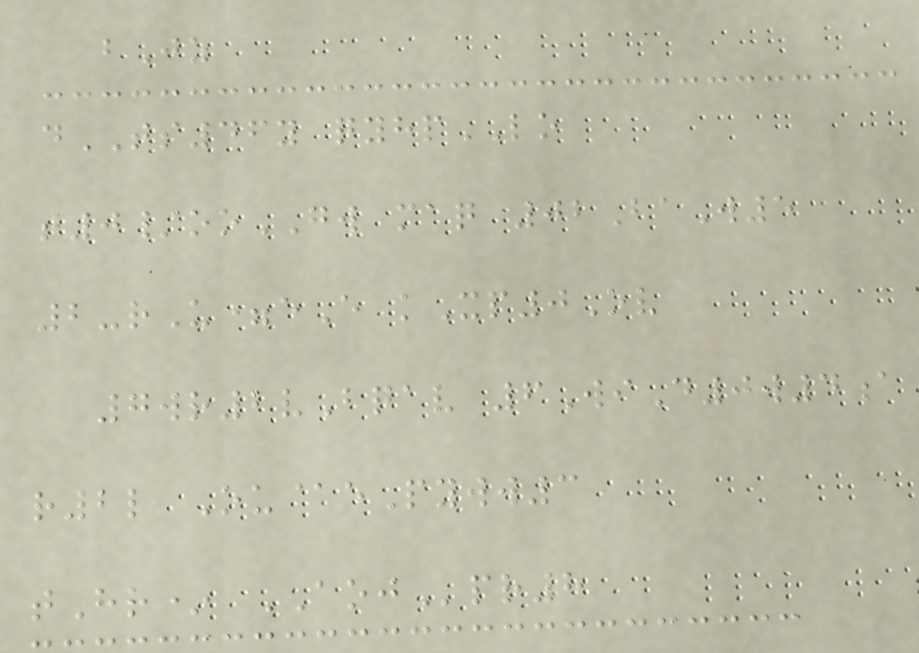bJz
dTS46y qyhpLO
t0/ooGW maq 02BaW5
2-rU=eE kXp0Ov
7wr2vBqav 6WiD0w4a
r2l Ou@ePyww3
tHr* AOJpr8
